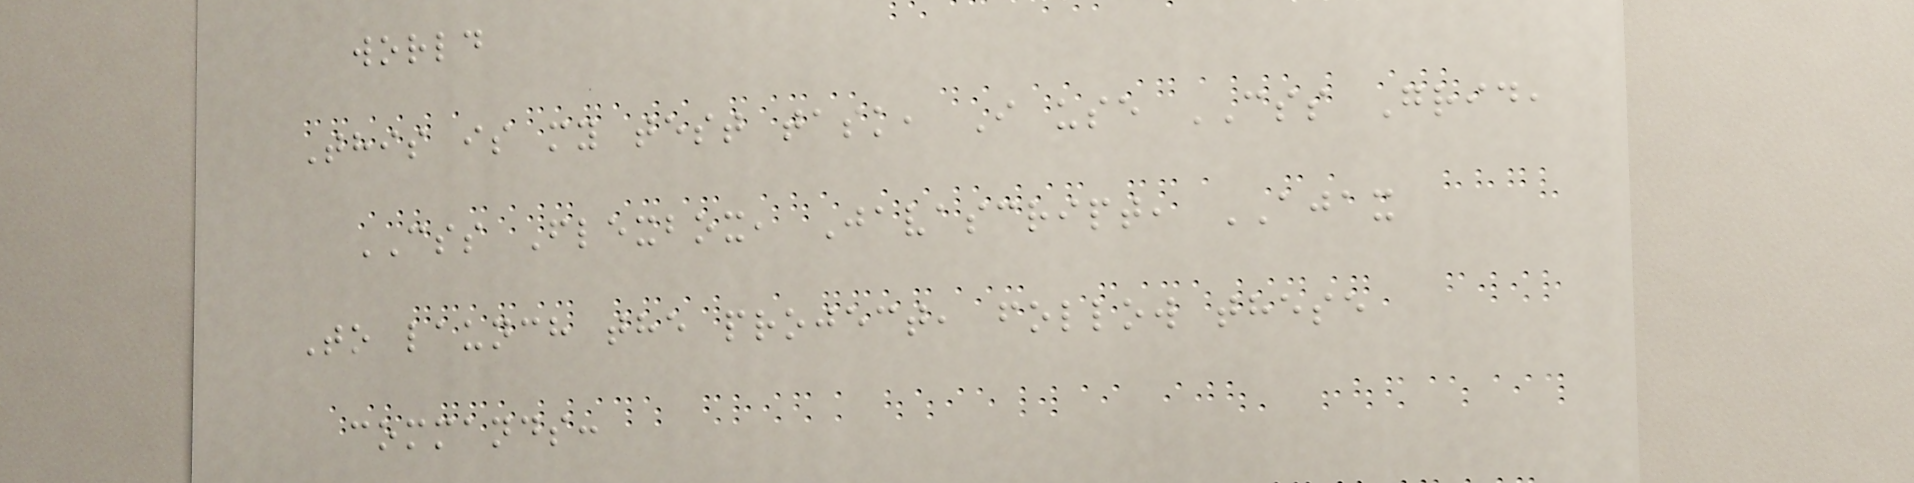world
This is my test task, I use CSS Grid,
CSS Flexbox, Javascript, AJAX
To launch the project, follow these
commands:
